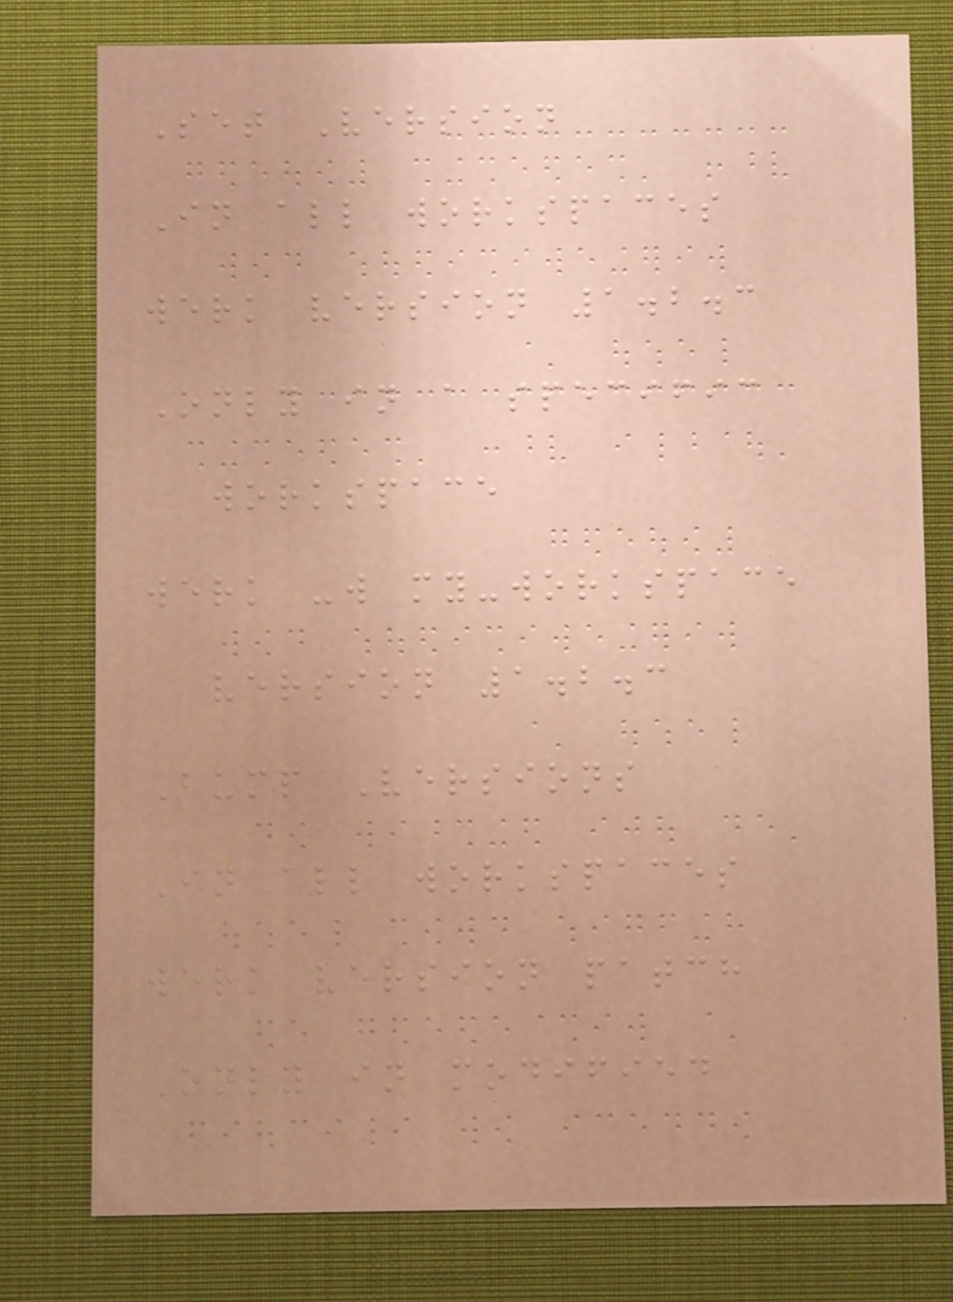Set Version
In all workspaces
werk version 1.2.3
Only in a specific
workspace
werk -w my-workspace
version 1.2.3
Bump Versions
In all workspaces
werk version patch
Only in modified
